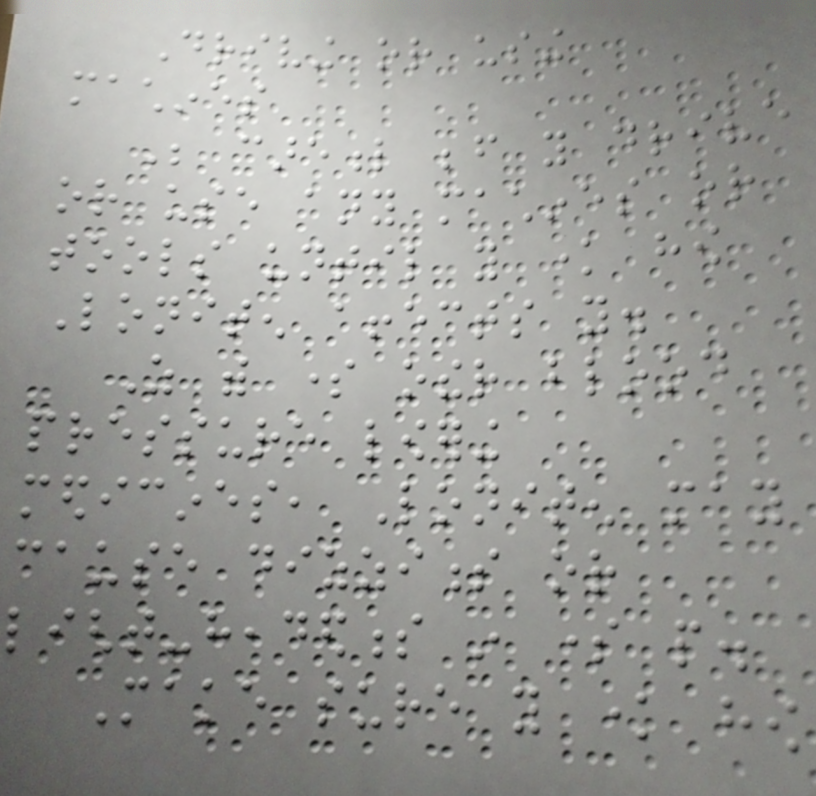Driving or using
machines
Be careful before you drive
or use any machines or
tools until you know how
Loniten affects you.
As with some other blood
pressure lowering
medicines, Loniten may
cause dizziness or
light-headedness in some people.
Make sure you know how
